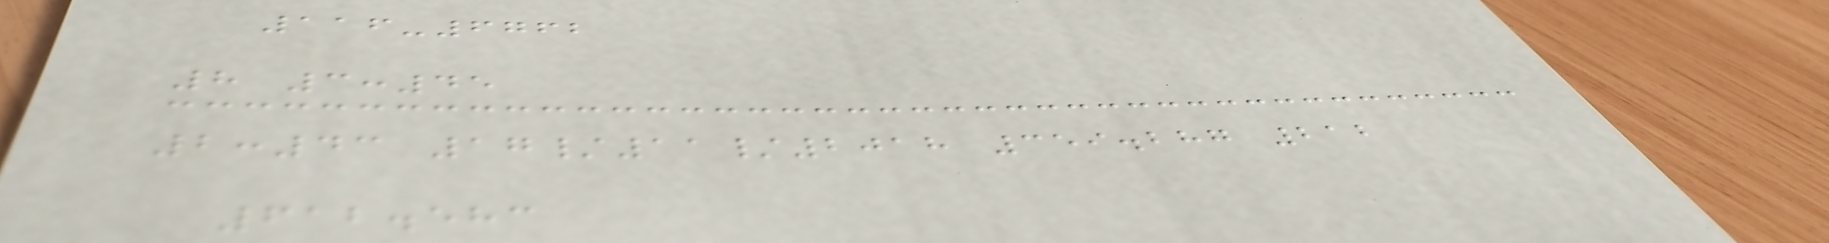116-6762
8 3:45
2:43 17/11/2018 359.287 212
612.583
